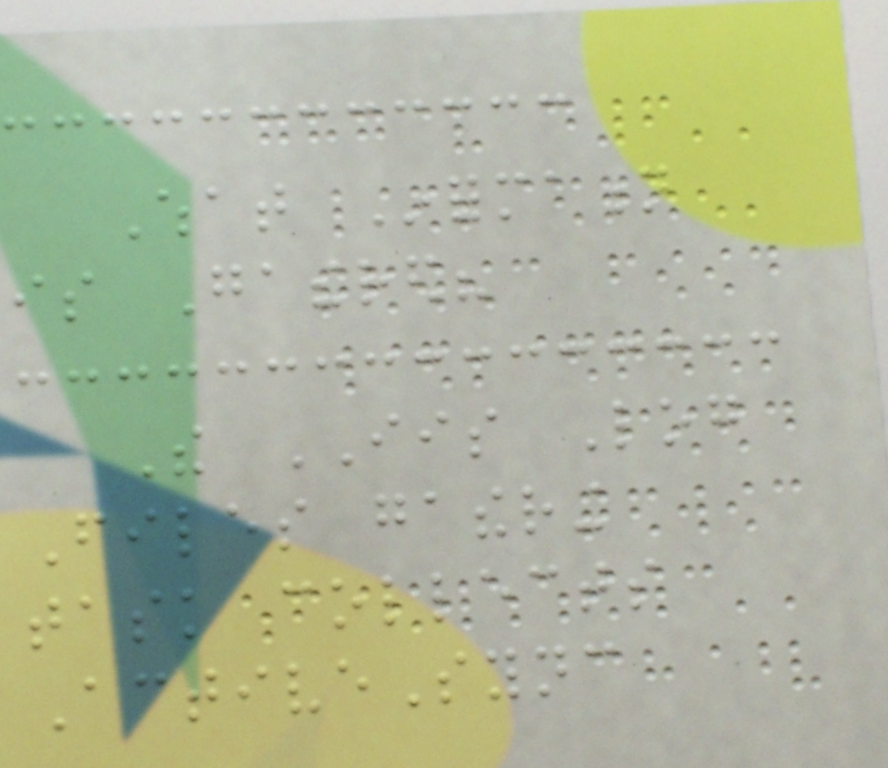What Information
is Gathered?
The IIS Log
Files gathering
task collects
ActiveSync
